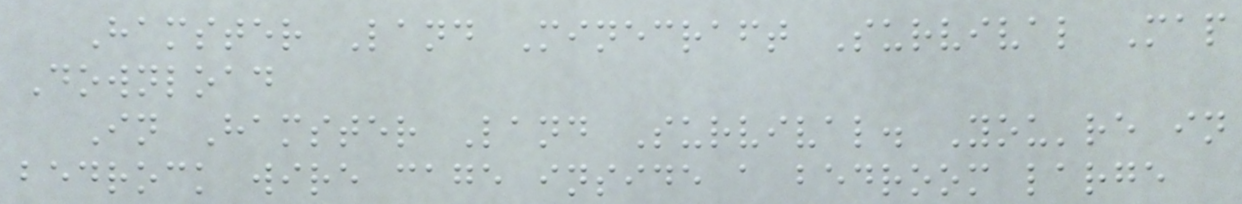Hamster Land Minecraft Survival Map
Download
In Hamster Land Survival. You're in
bedrock wire cage inside a bedroom large
